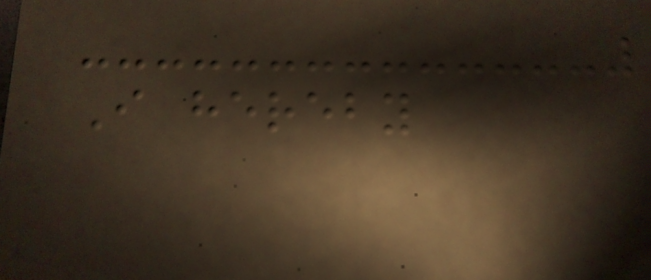I hereby
